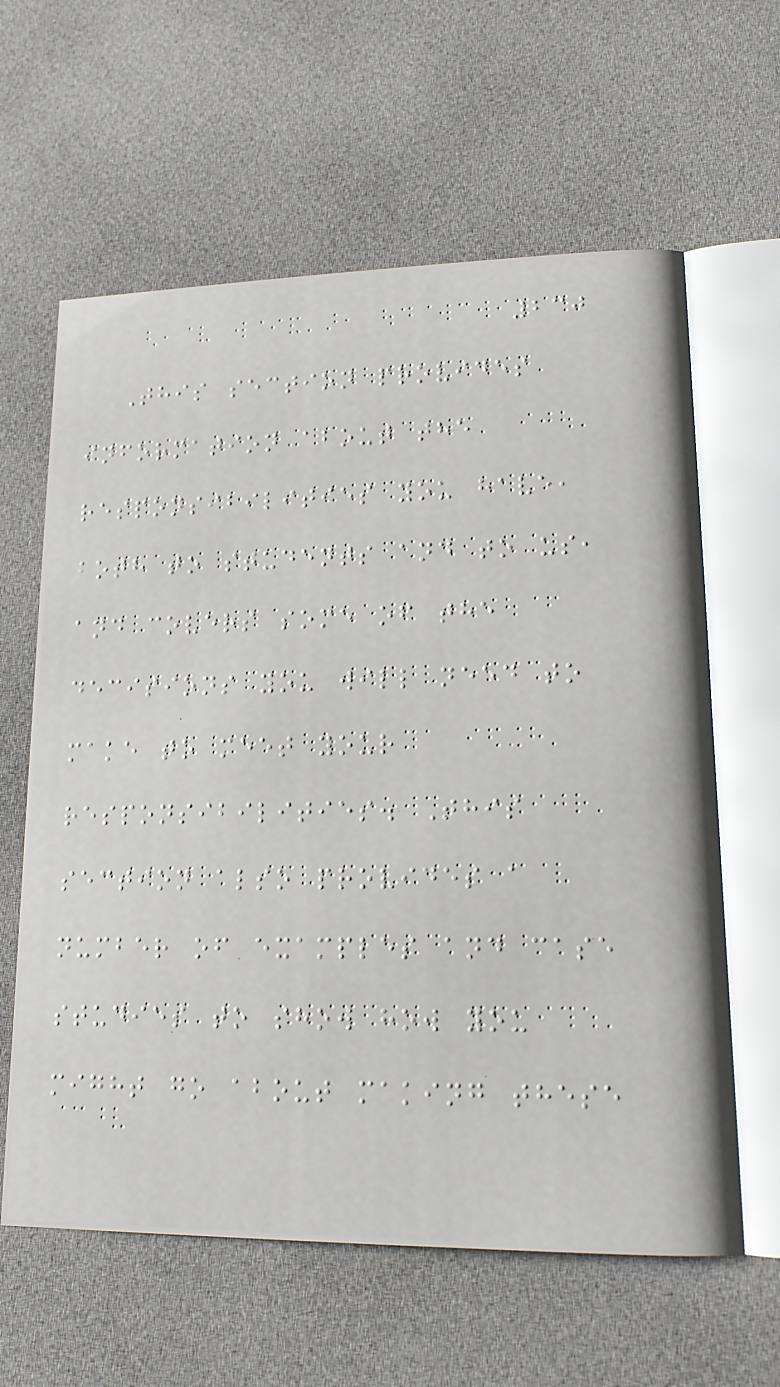230
This section provides
information about the
responsibilities you have,
both to students and to us,
and covers some of the
decisions you will need to
make to meet your
responsibilities. This
section also provides a
number of examples and case
studies to show how you
might go about making these
